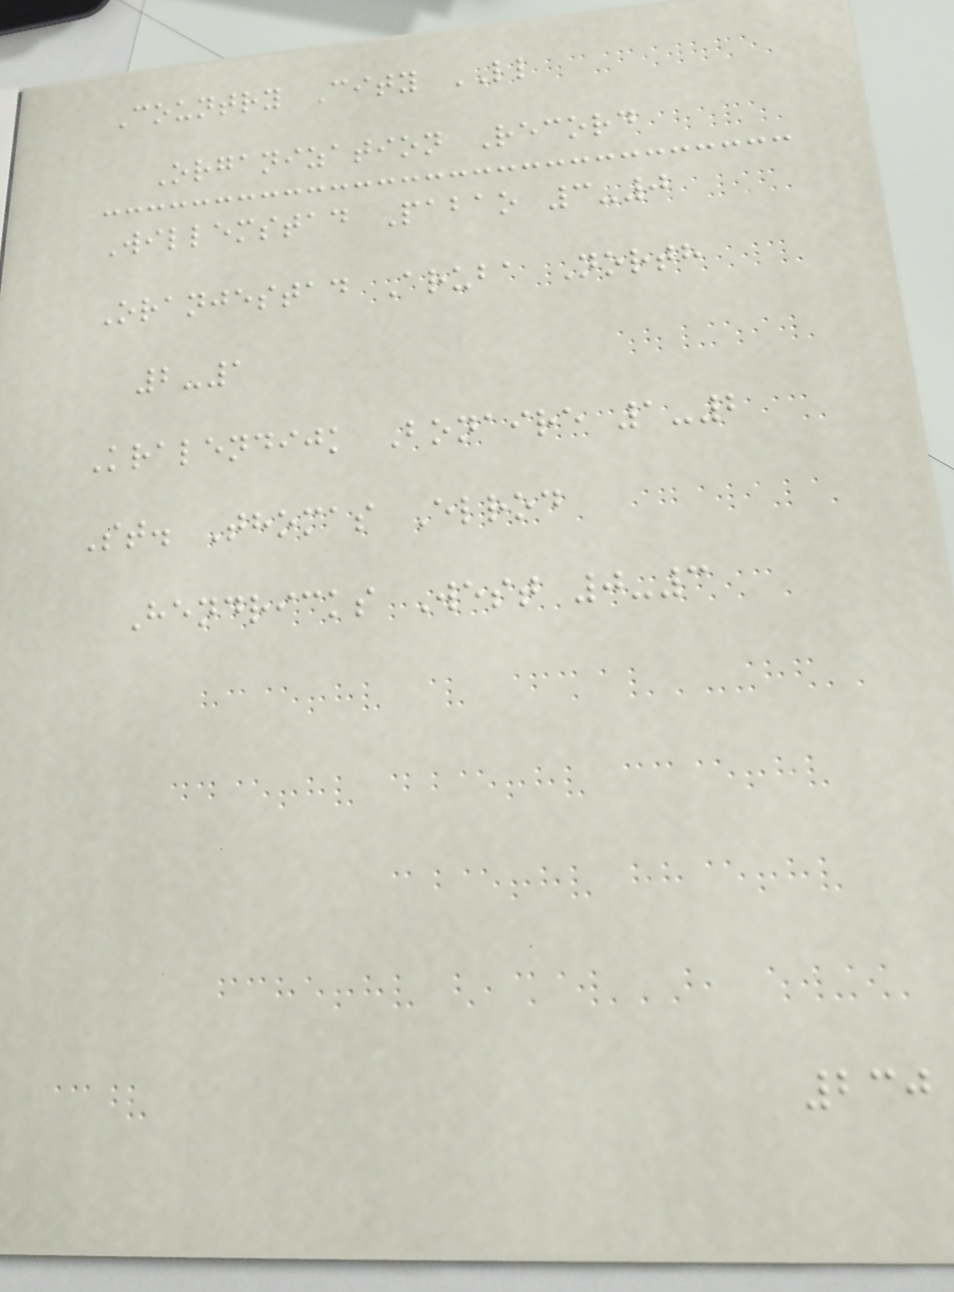Country City LL
Organization Record
Willemstad Pabao 3-0
Oranjestad Aruba North
2-1
Kralendijk Bonaire 1-2
St. Thomas Elrod
Hendricks West 0-3
230
